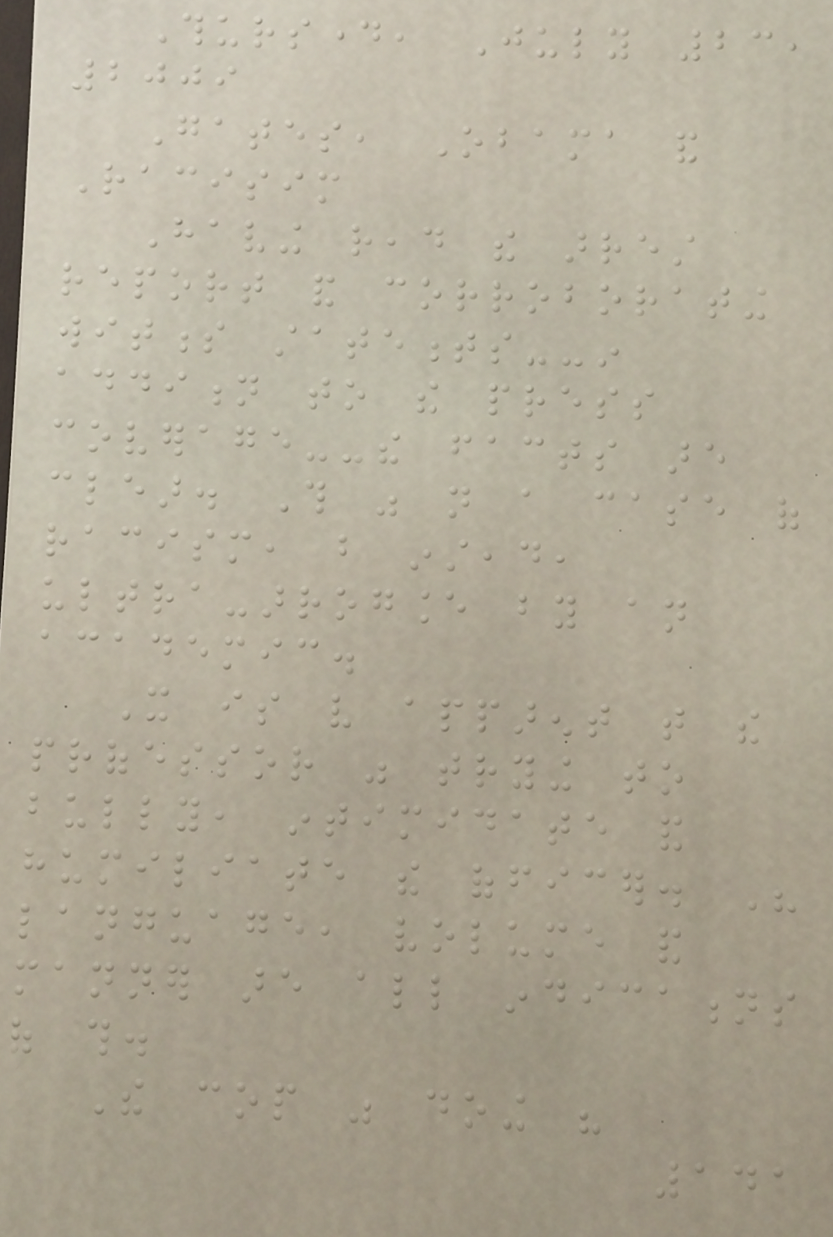Thursday, July 23,
2009
Gates, Obama and
Racisim
Having read the arrest
report and corroborating
witness statements--in
addition to the press
coverage--the facts are
clear. This was not a case of
racism, but instead,
ultra-arrogance by an
academic.
It is very apparent that the
professor was trying to
bully, intimidate and
humiliate the officer. His
language, volume and
manner are all indications
of this.
The cop was doing his
141
